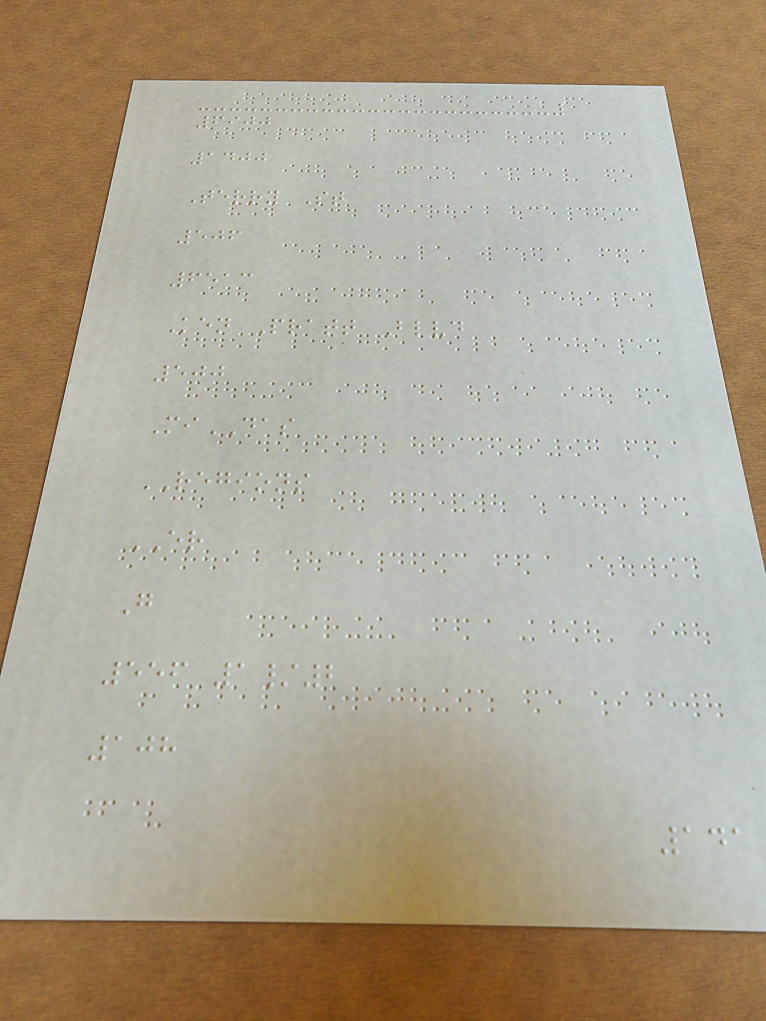6900
1400
Terry St
506
6513
Ken Pratt Blvd
500
MiDAS
REGIONS
ER
G
556 1/2
108
141
